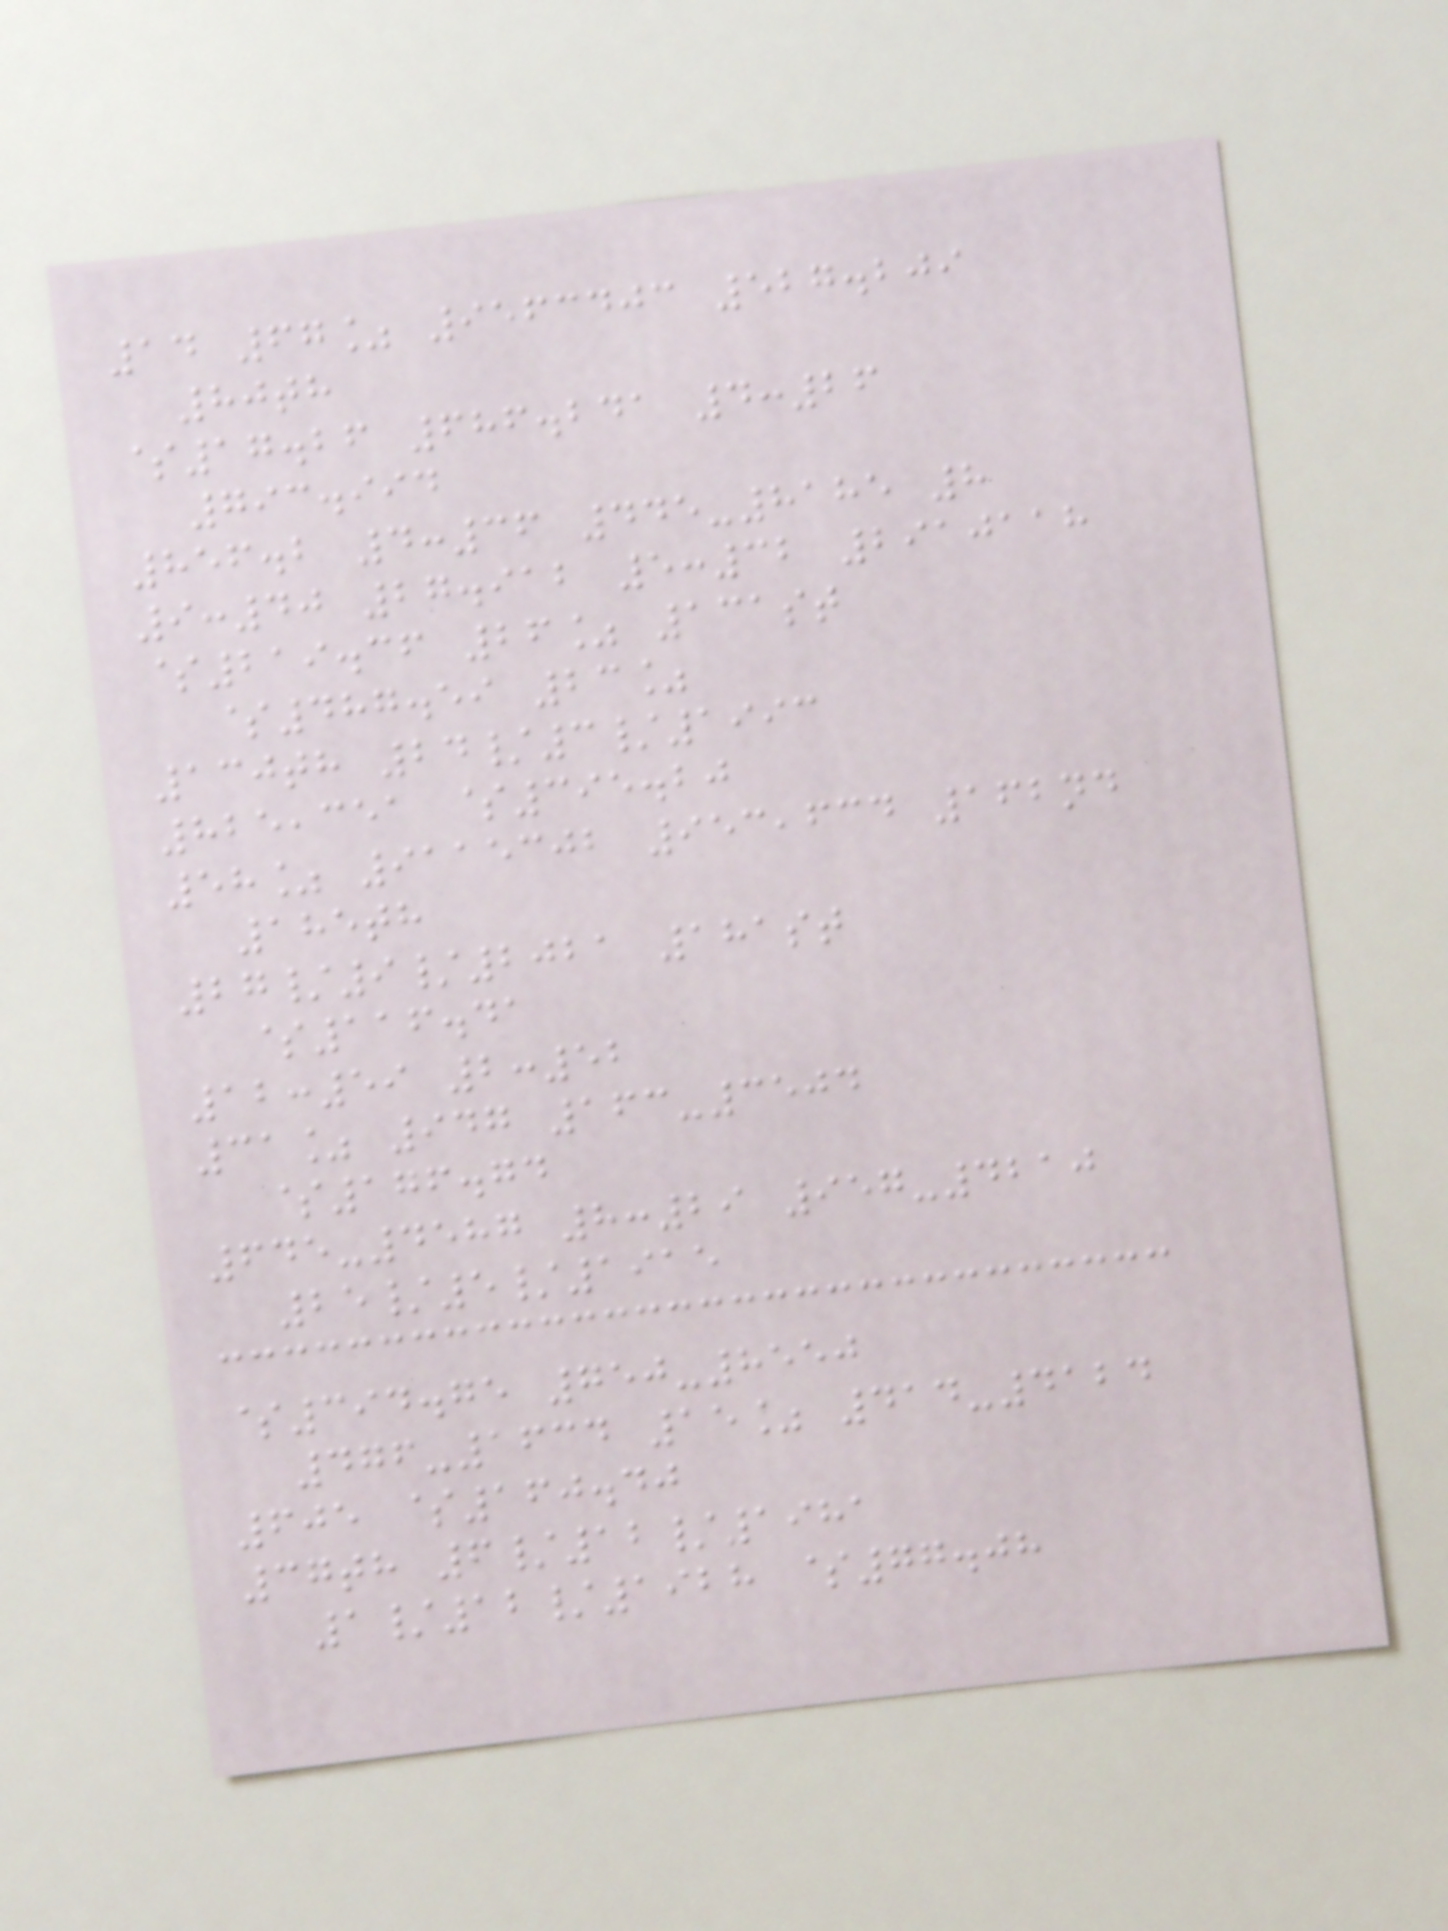14 67% 9563403 527.209
80th
$17.26 686.241 4:26
793.994
856.2 4:36 445-8185 8
9:40 27.912 5:32 2910118
$219.36 26% 131st
$487.59 23%
130th 24/3/1993
825,351 $395.20
58% 9115302 953,634 162nd
185th
27/9/2021 181st
$116.41
12:59 2:52
31% 947 163-3504
$176.74
645-4587 8:29 957-4210
25/5/1915
$394.75 750-8550
476-1634 15% 414-4124
605 $160.40
37th 6/12/1981
1/12/1928 $77.08
